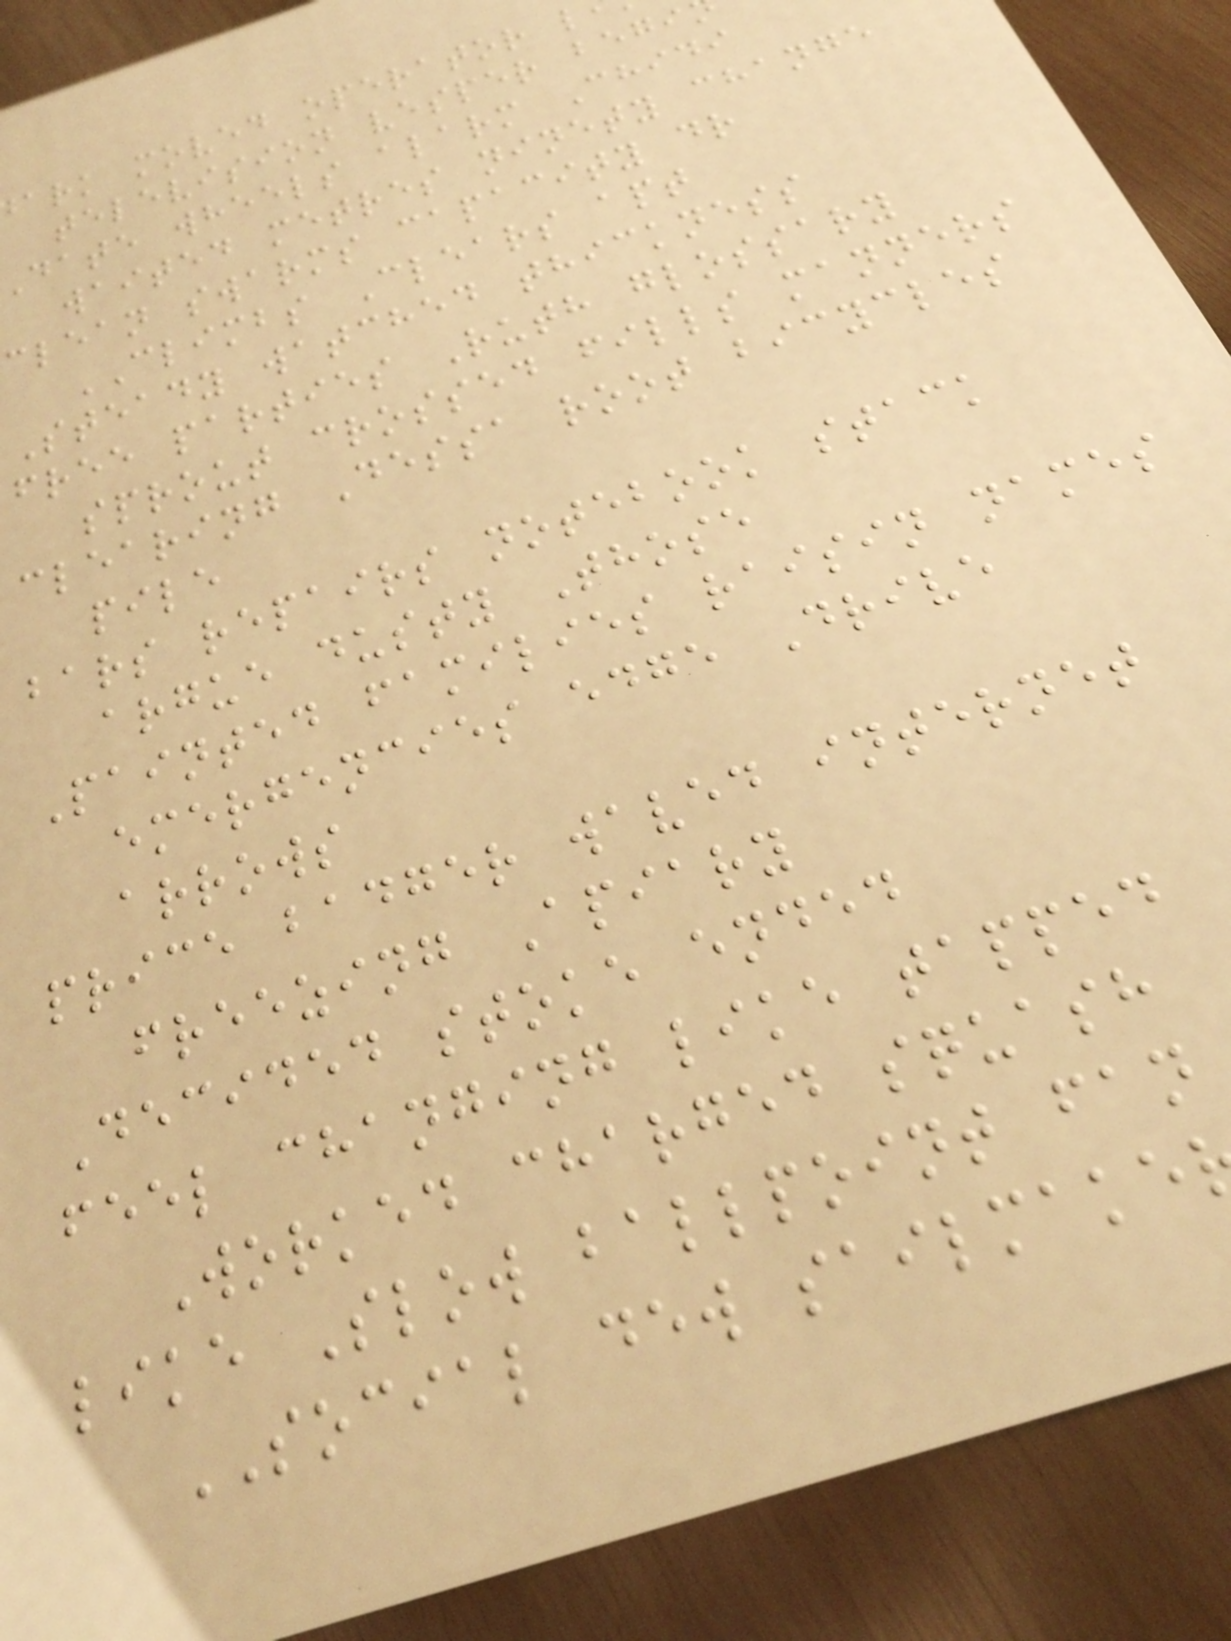ark moved operator l
television vesper begi
date wheels alarm Chidi
waited metres ninety change
clean swarms capacity dr
CLIMBS Clears apt
Steady watched thickness
free parties Ruth glossary
sprout crossed fills manners
clearing Dessa root bicycles
pile
bars repairs notebook stack
argue dusty Those
Painted families raisin names
emergencies edge Drive
arrows
price badger waved internet
freezing Apiary
Decided stoke ended
feel changing like tapped
Worked charged squash
like Slow ballpoint fan
SOCIAL dew sailmake
